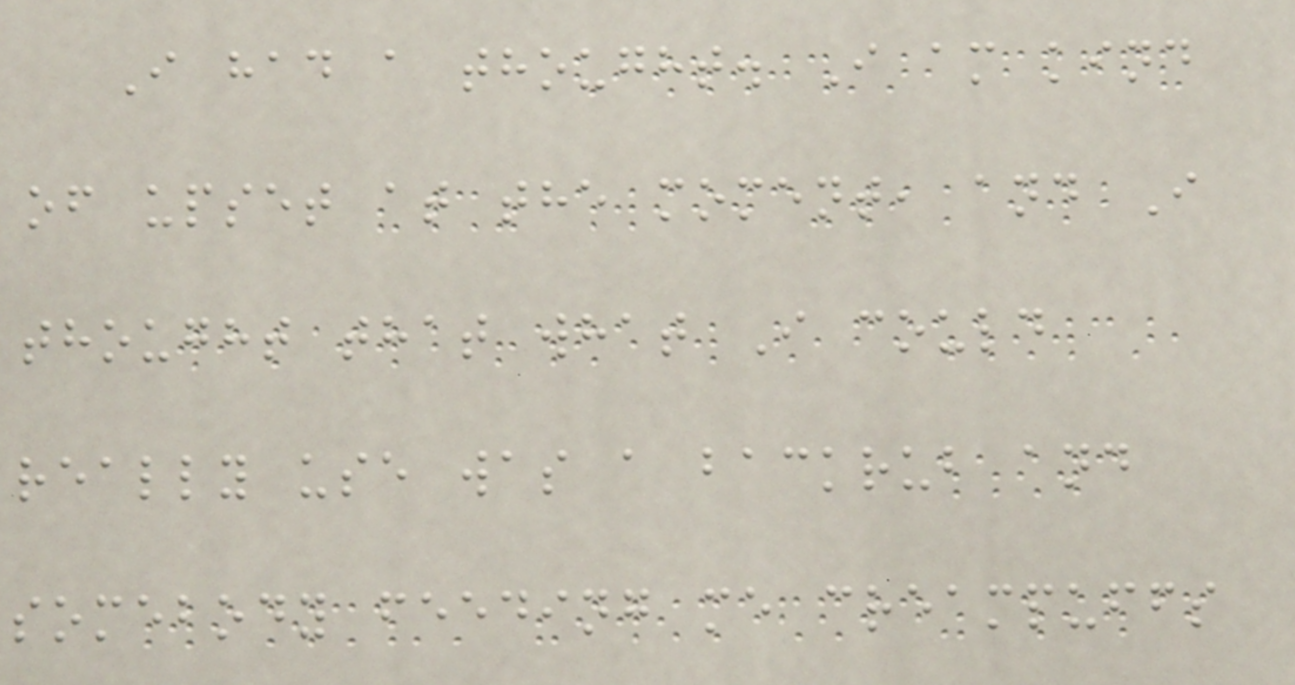I had a thought. I am kind
of upset at the moment, and I
thought that what I could
really use was a backrub and
somebody feeding me creampuffs
